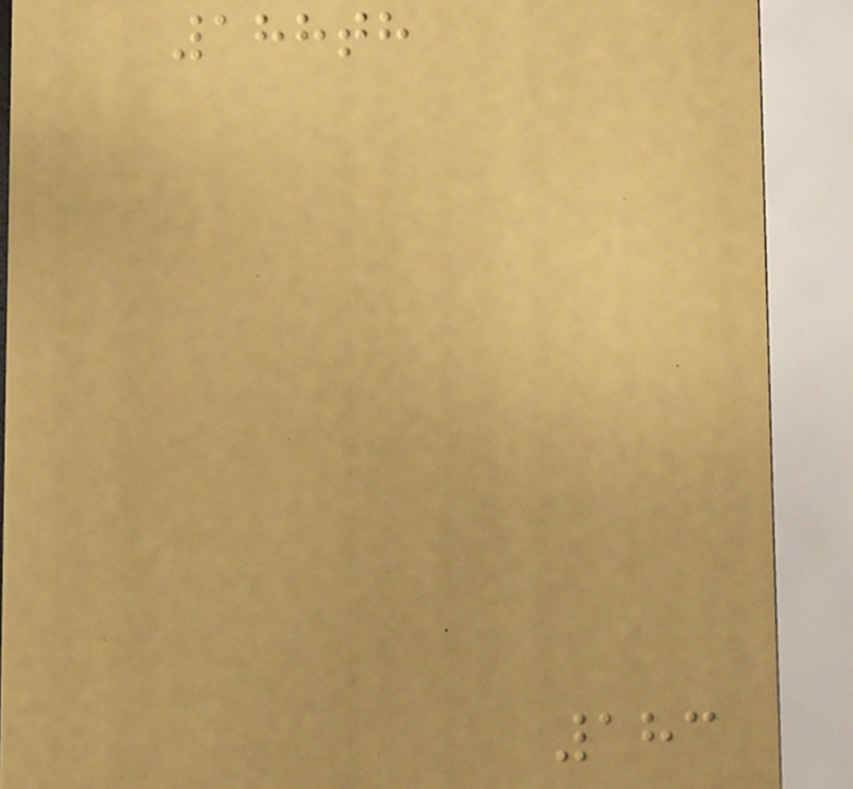188th
183
